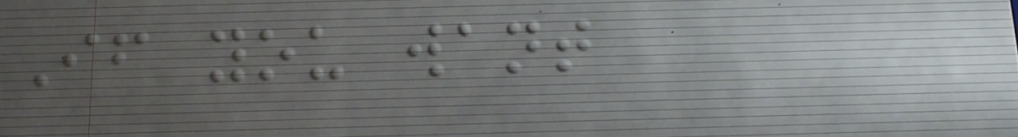If you want
